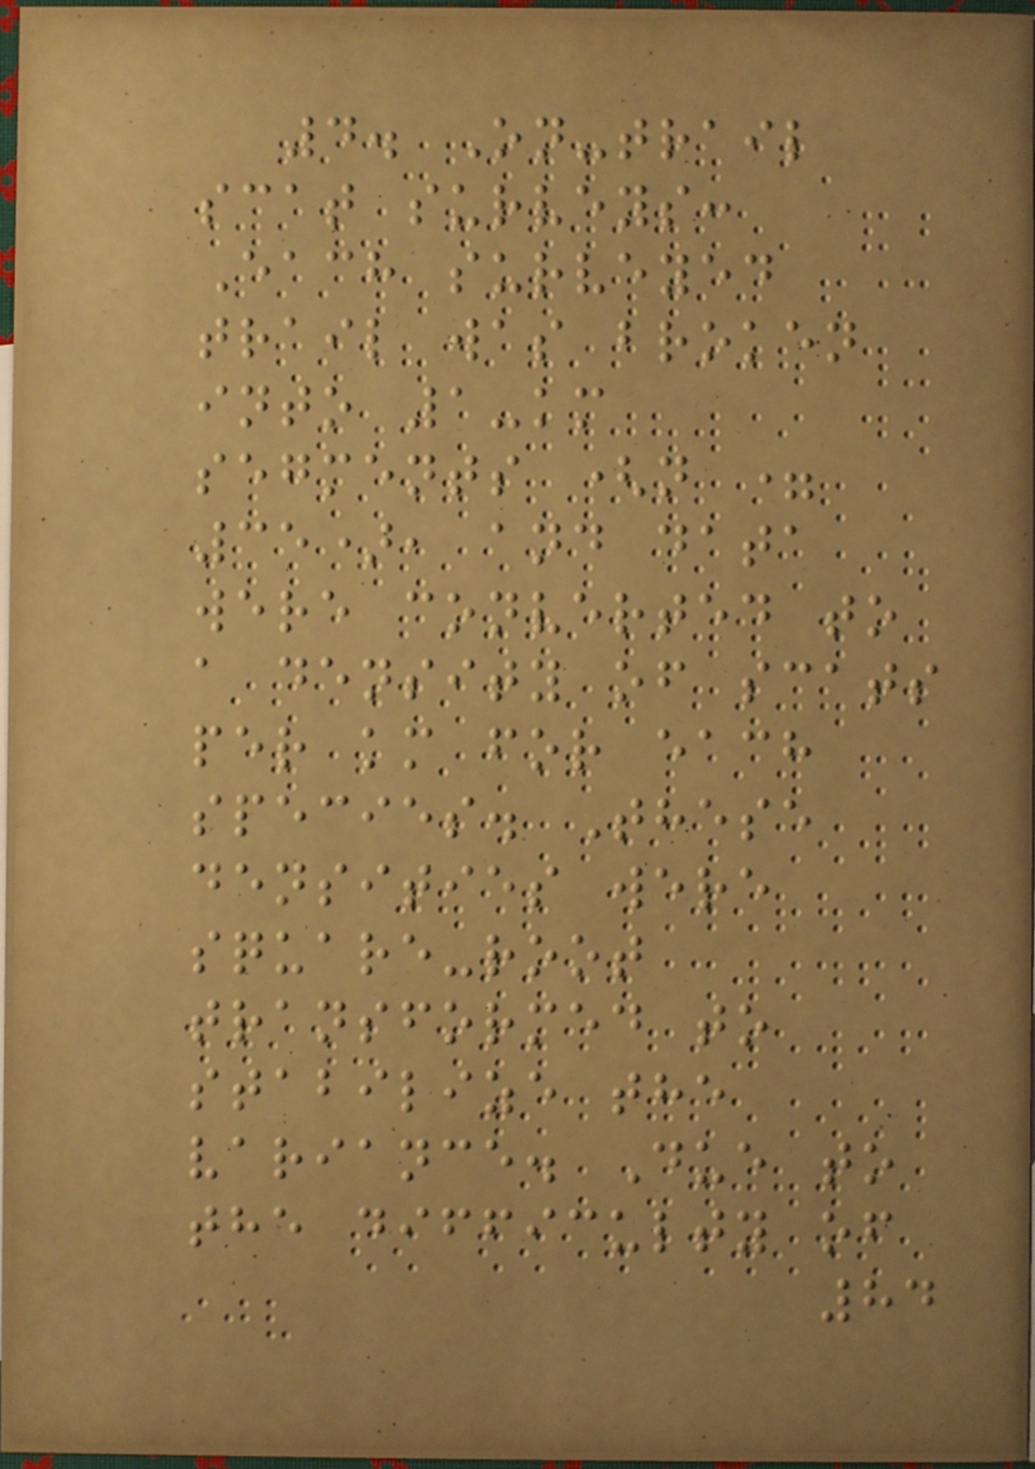4. On-trail
scat surveys:
Each surveyed
trail was broken
into 1-km
segments (n =
35), and data
were converted to
a density of scats
per km for each
species. These
densities were
square-root
transformed to
stabilize the
variance. Due to
the difficulty of
84
